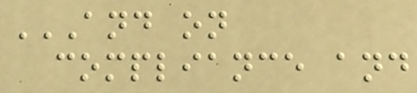AND ON
COMPLIANCE AND
